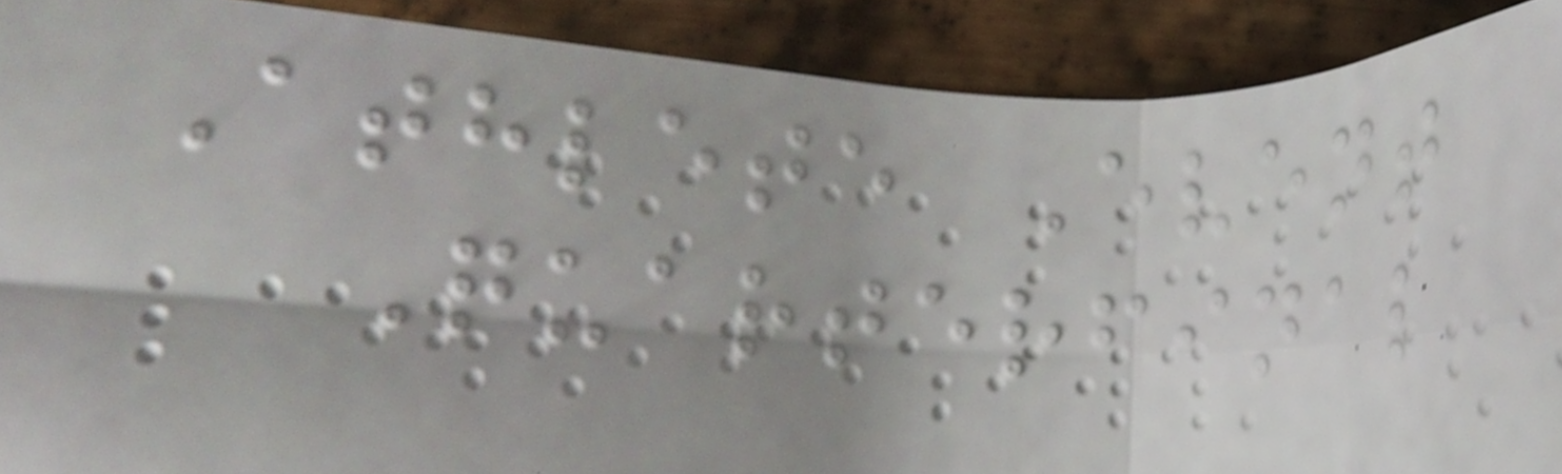Athlete Event
Quarterfinal
